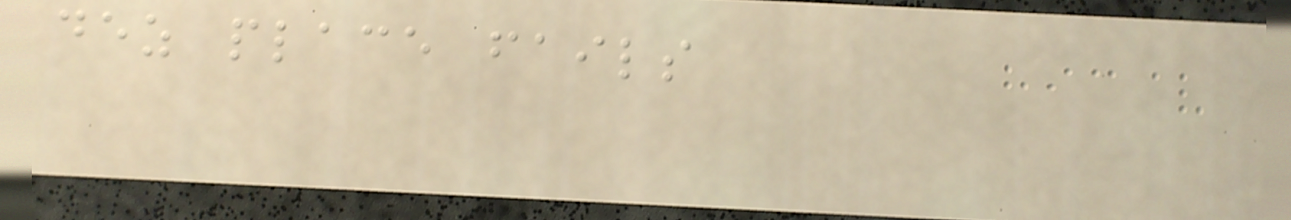dez place fails
